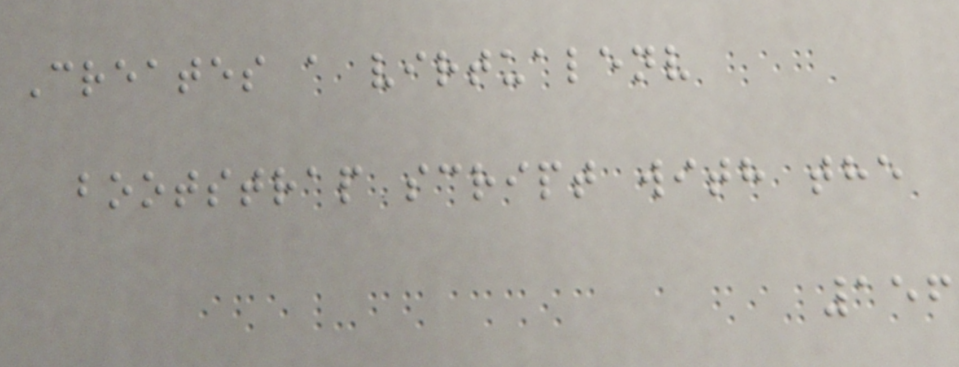Creates a virtualenv
bootstrap script with the
156
